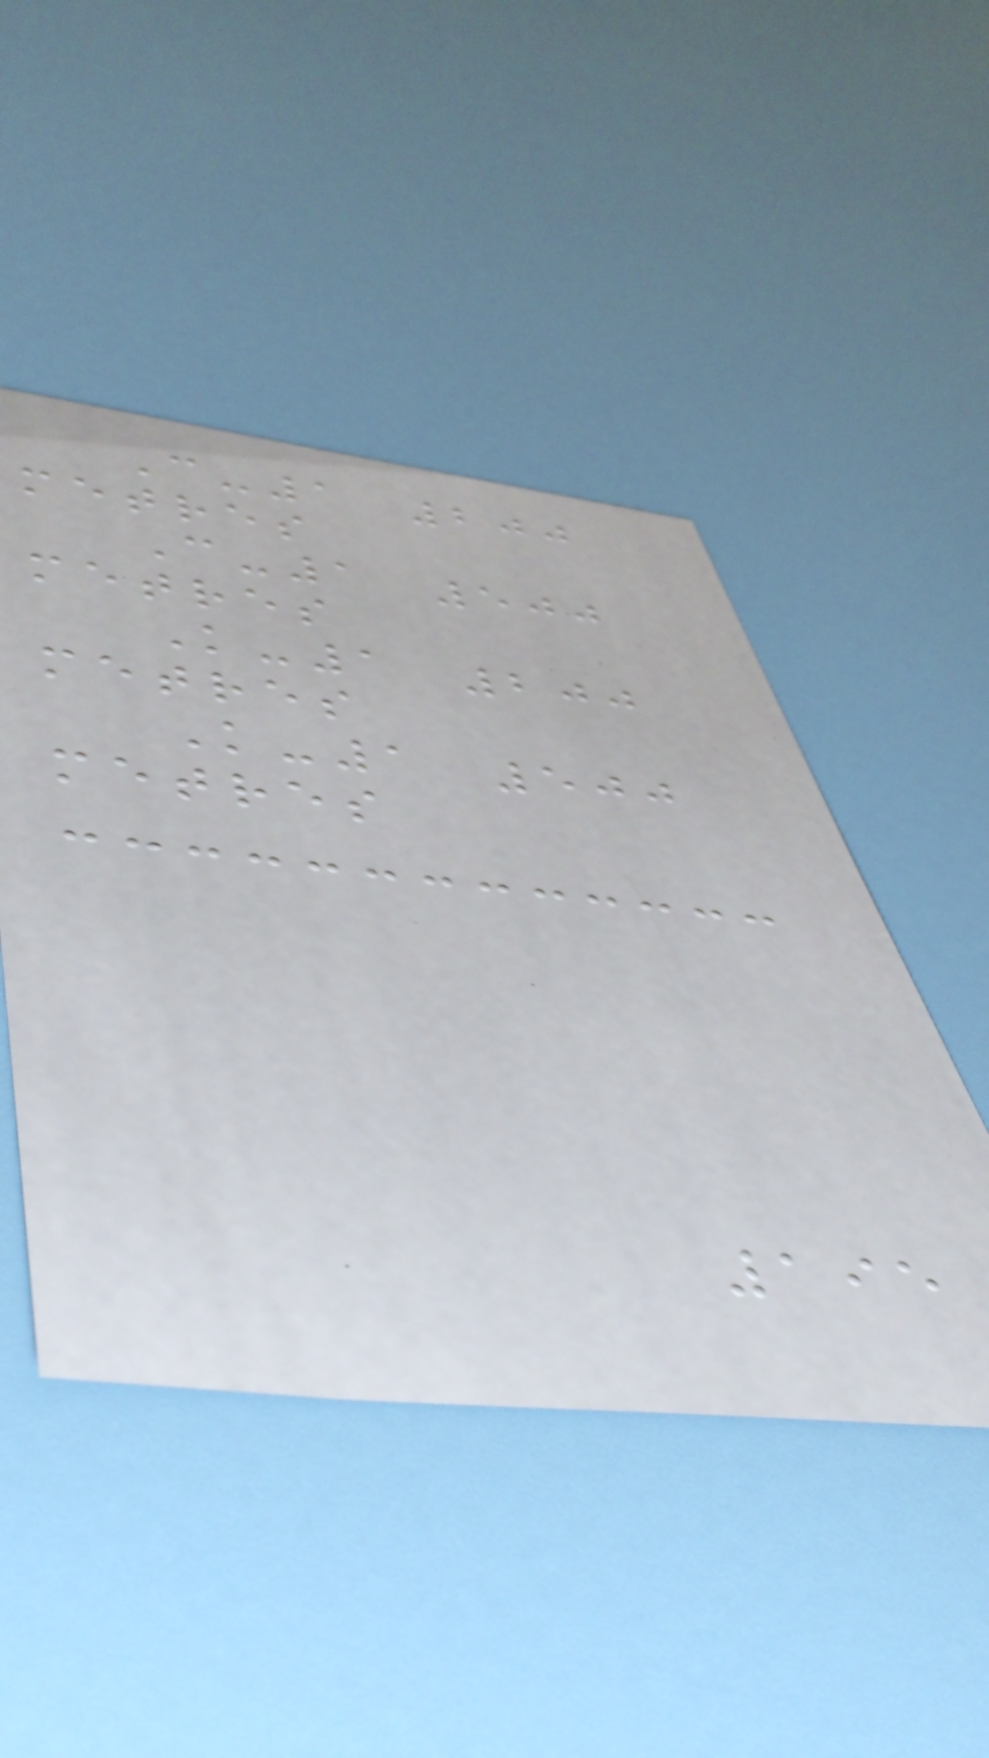C-1 200
metres
C-1 500
metres
K-1 200
metres
K-1 500
metres
195
